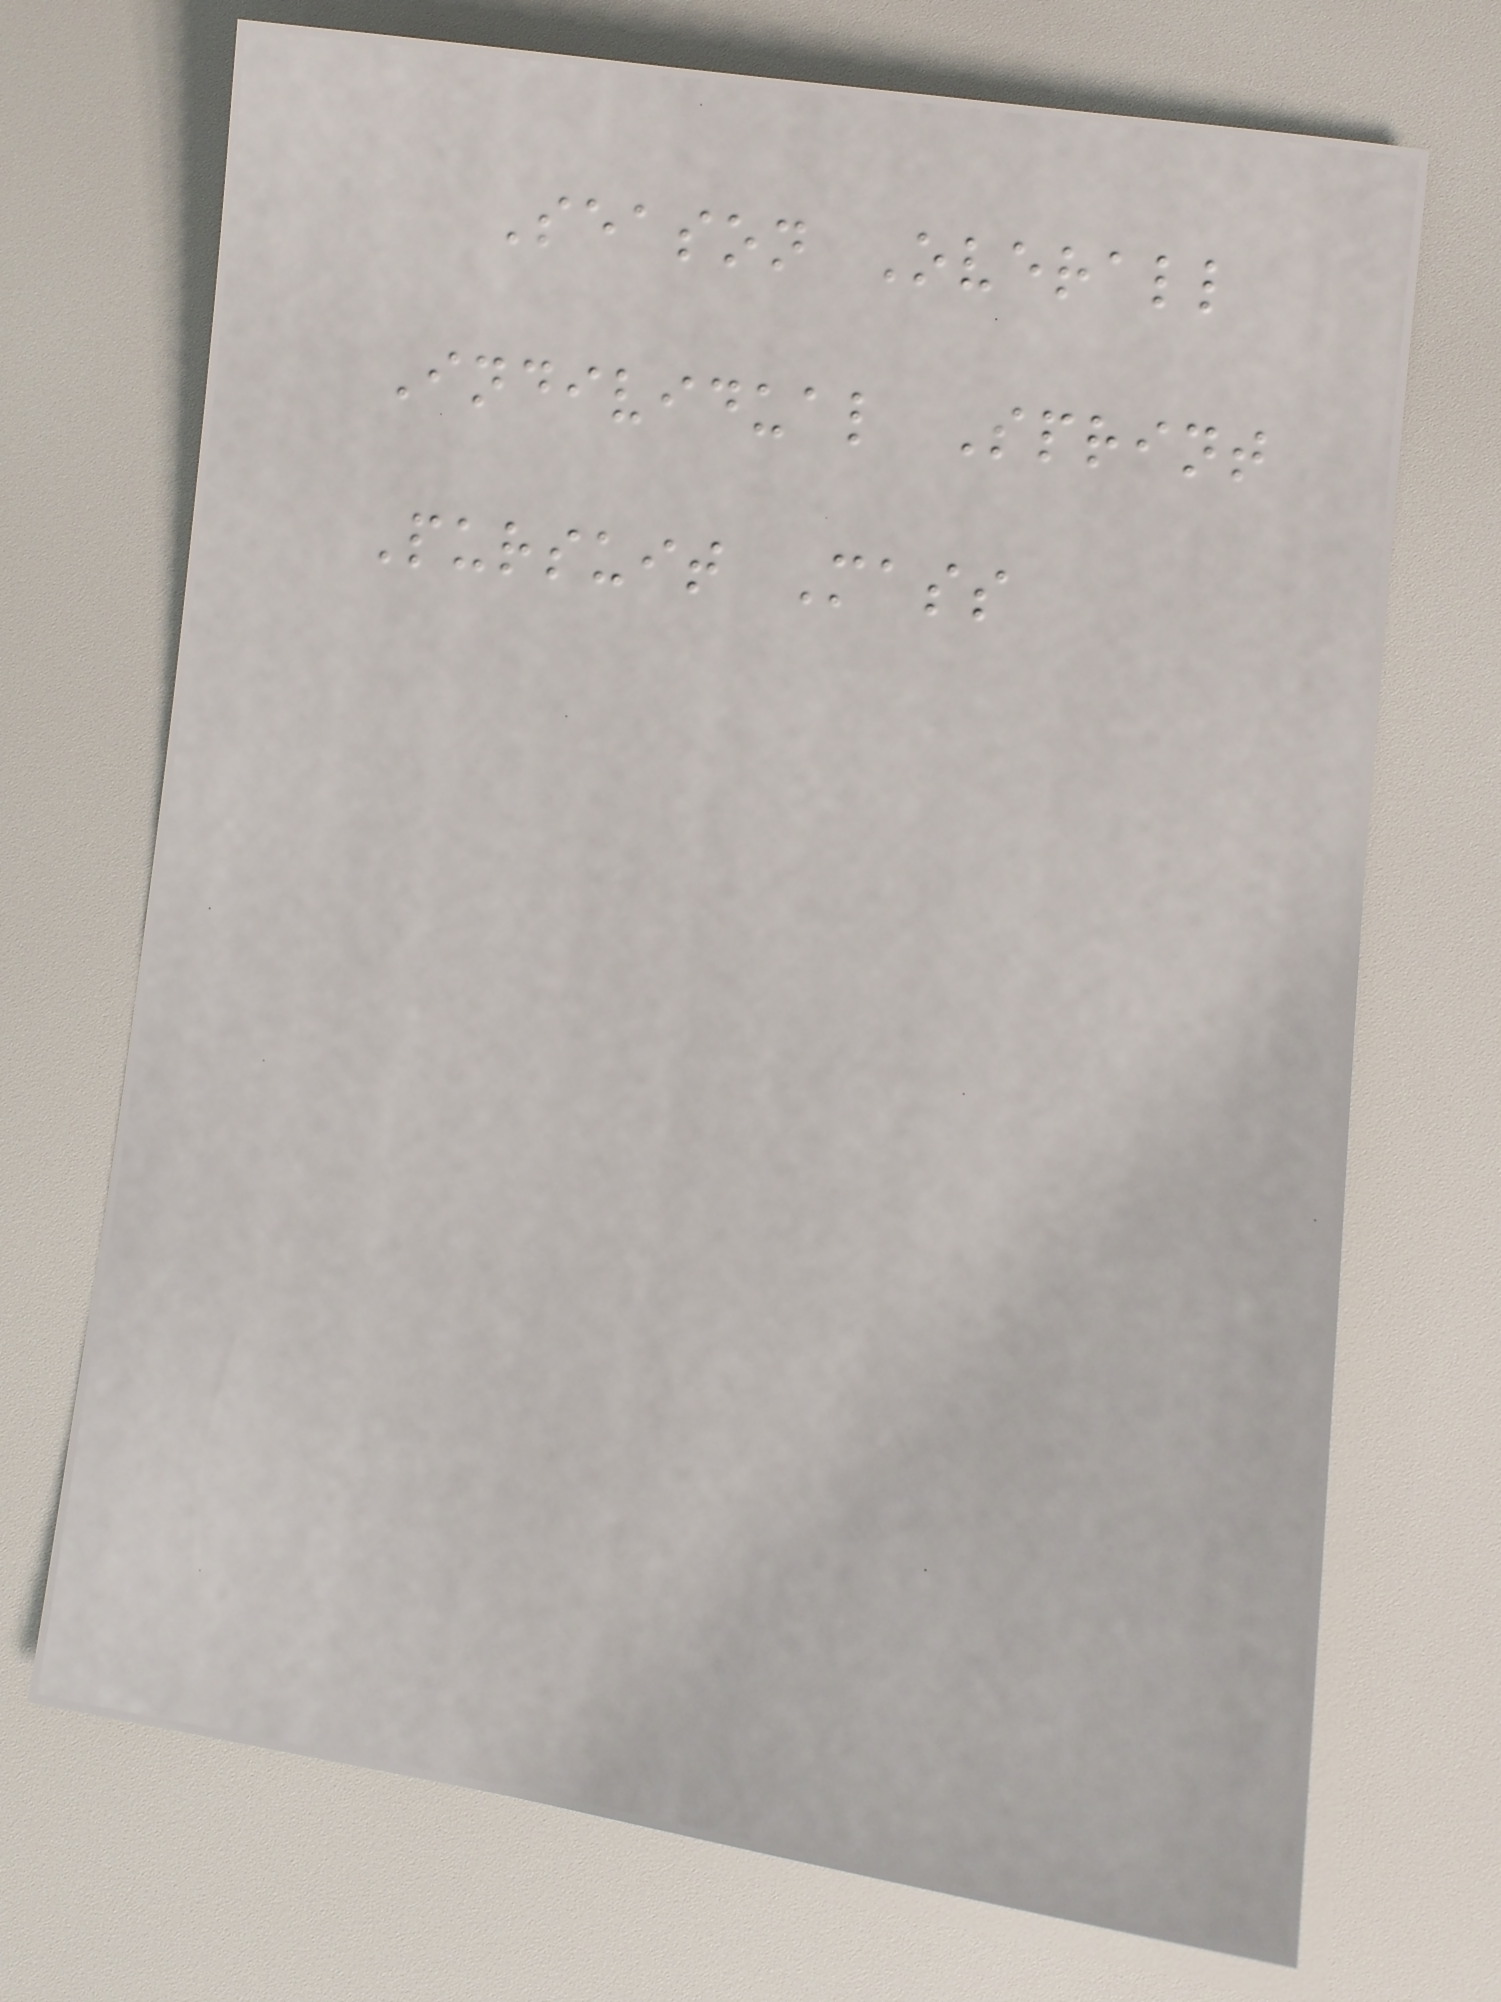Season Overall
Individual Sprint
Pursuit Mass
